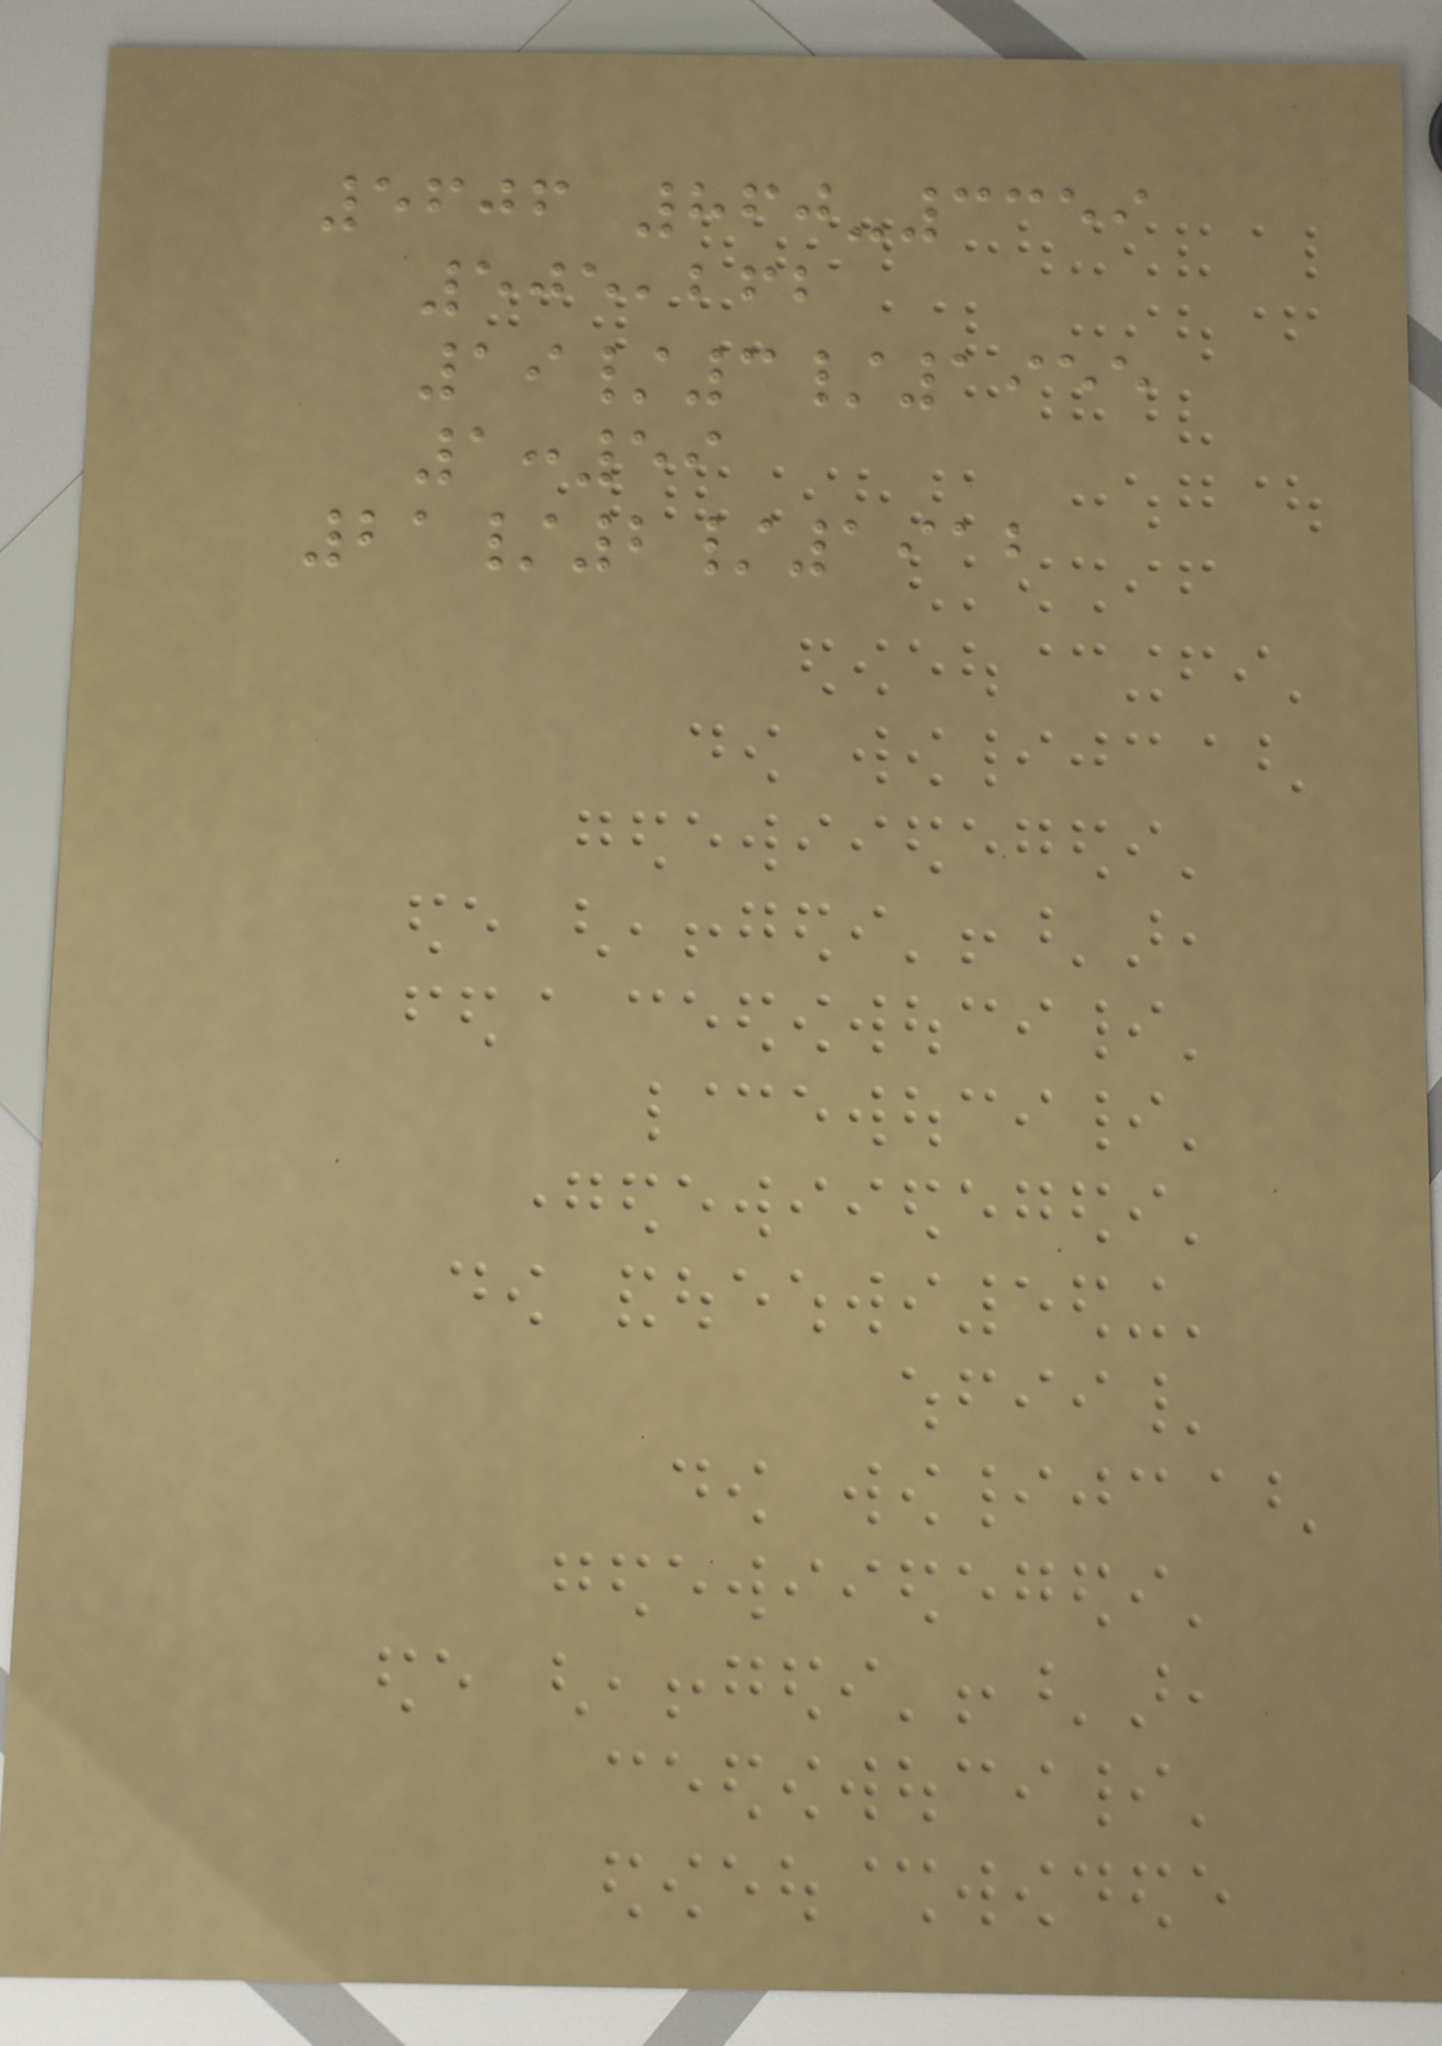5606 860-3359
505,262
19/3/1955
1:59
21/2/1912
